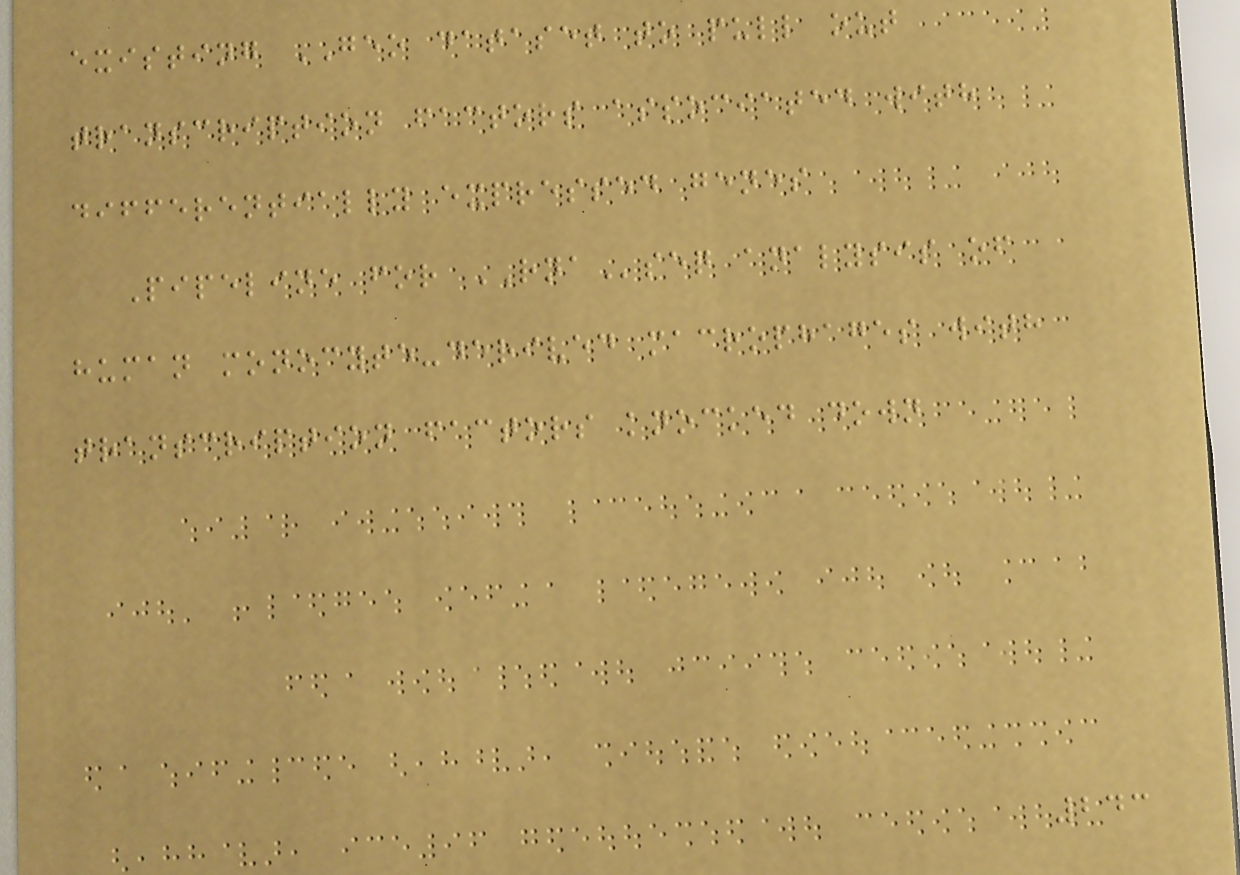existing GEO dataset to pull out
transcription factors associated with
differentially expressed genes
Pipeline for RNAseq analysis of
human monocyte-derived macrophages with
transcription factors knocked down
243
